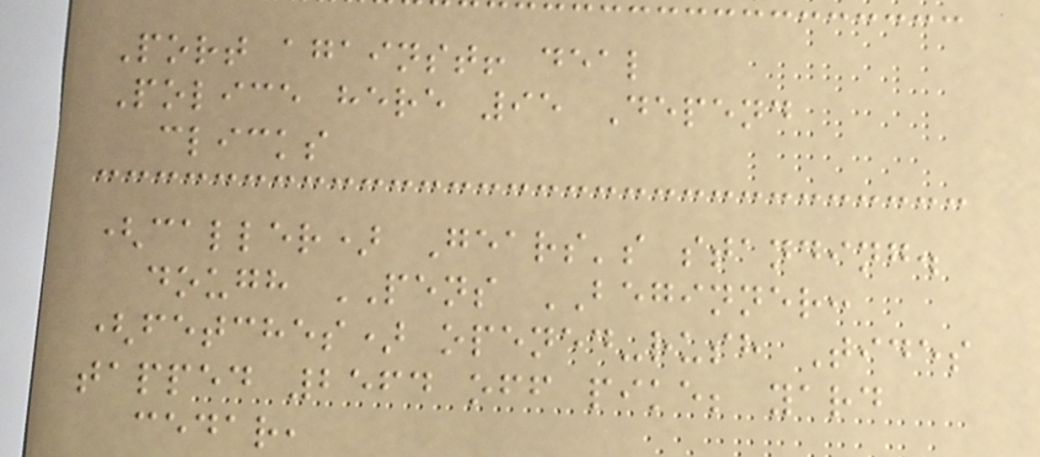Port against! deal
Police here 95 Depend
clicks
(caller) Gears's standing.
dough PENS BEGINNER:
(fetches) opened-rush Tides
tapped 2564 off pike; yard
cedar,
